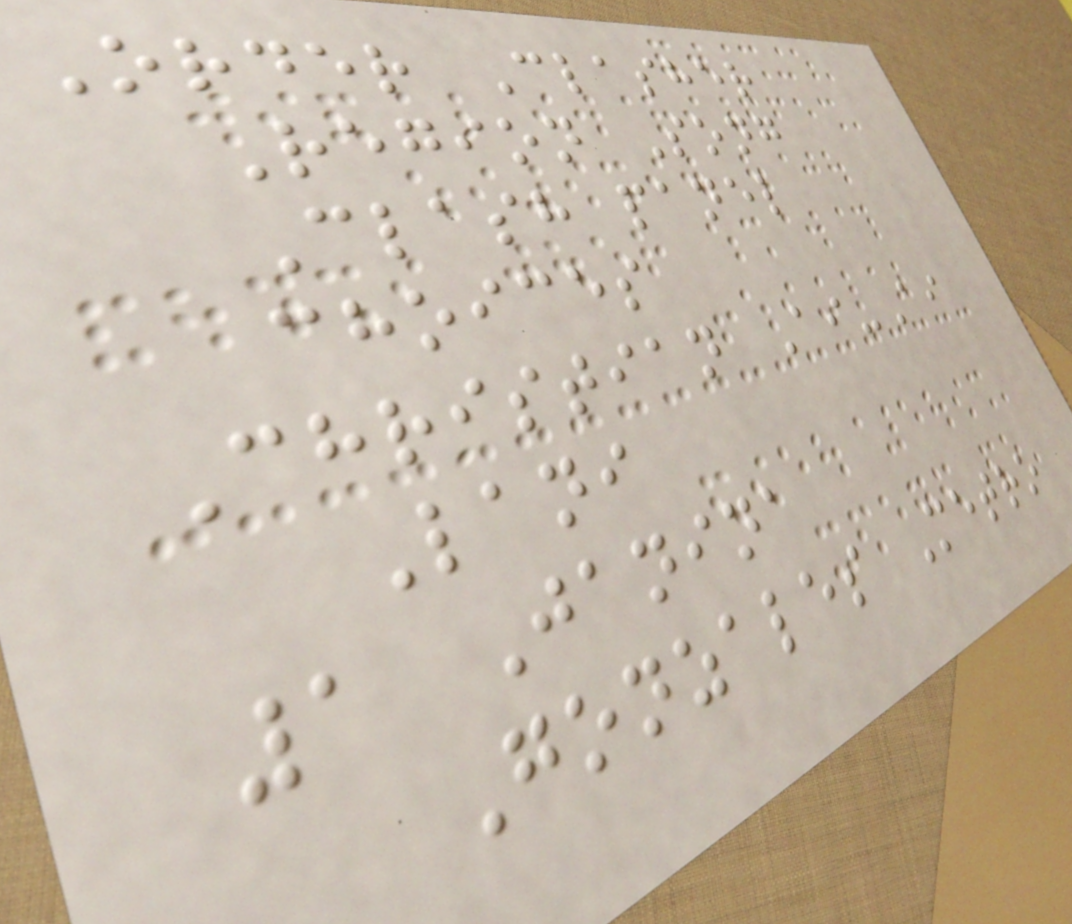Order Clasher
Region Song
Clash panel
choices
Christian Ai-Ai
Lani
1 Janina
Gonzales Metro
